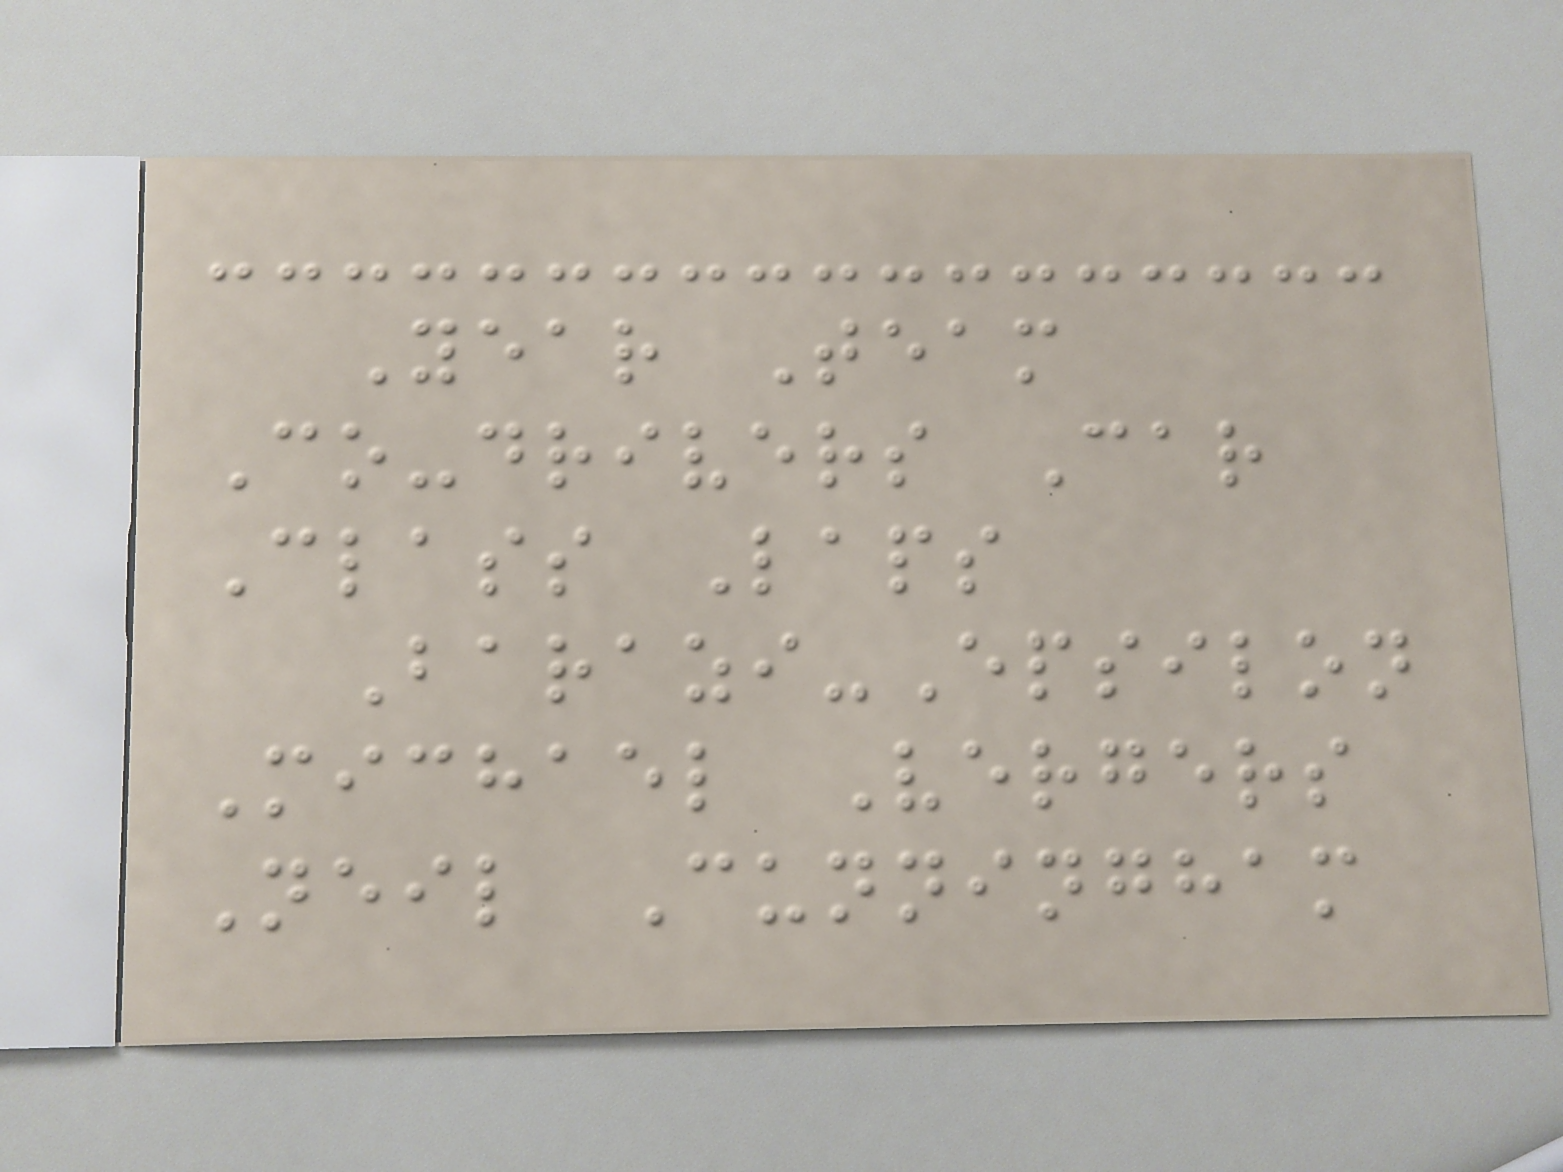Year Team
Co-drivers Car
Class Laps
Barazi-Epsilon
Michael Vergers
Neil Cunningham
